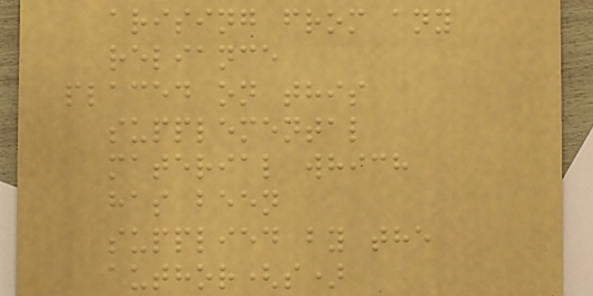arising from any
reliance
placed on this
supplemental
material which
has been
supplied by the
author(s)
